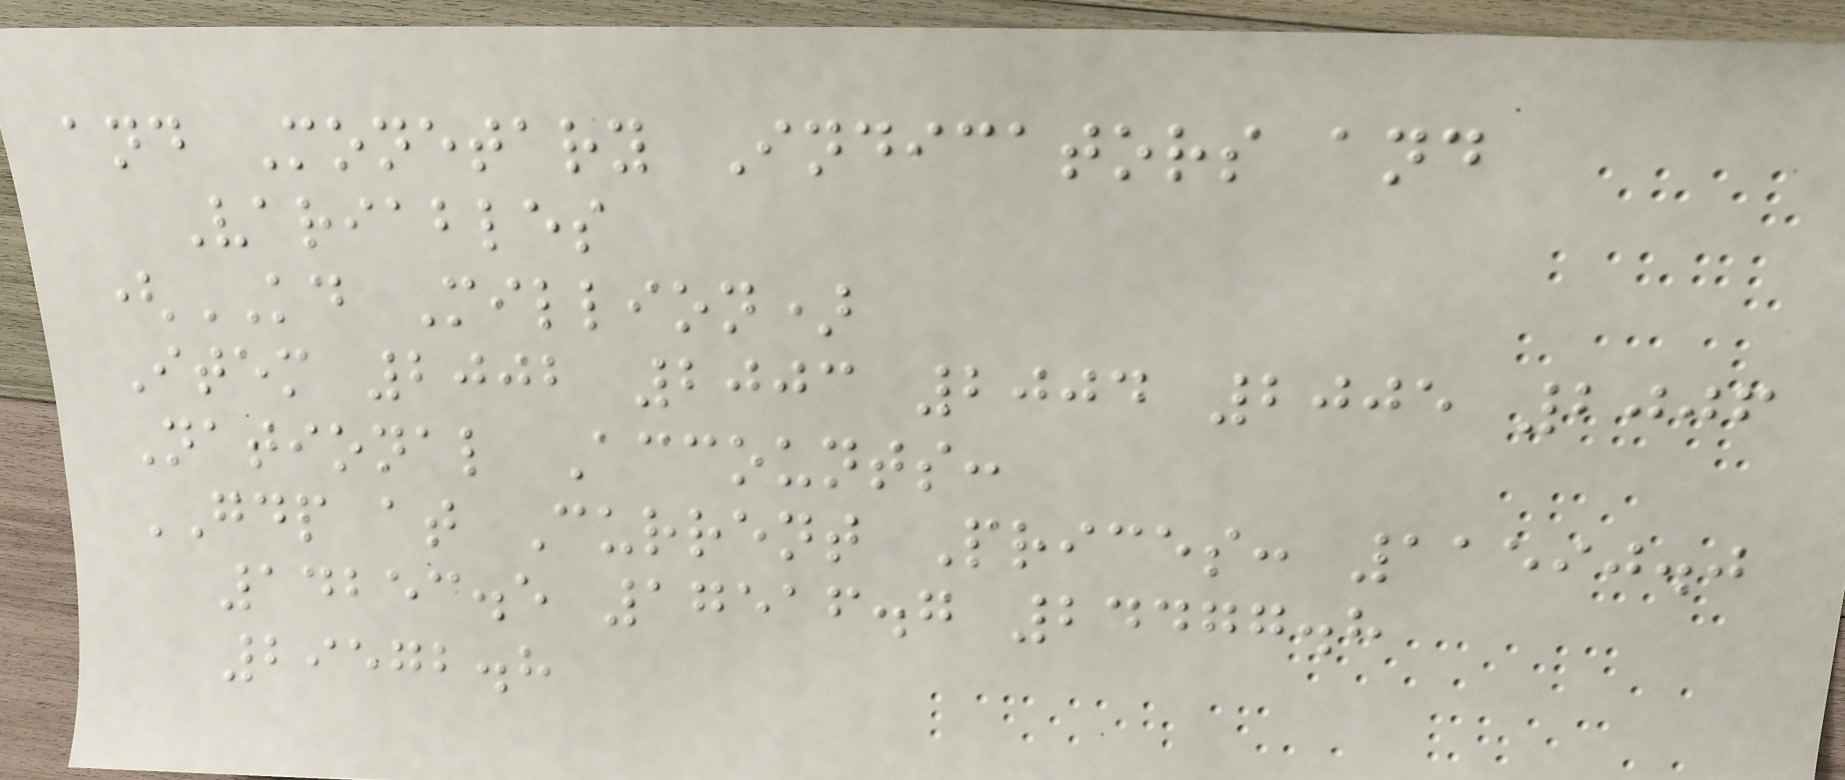and Monetary Indicators and
Variables
(KD Million)
Item 2002 2003 2004 2005 2006
National Accounts:
GDP at Current Prices: 11590.0
14253.5 17516.7 24477.8
29572.8
